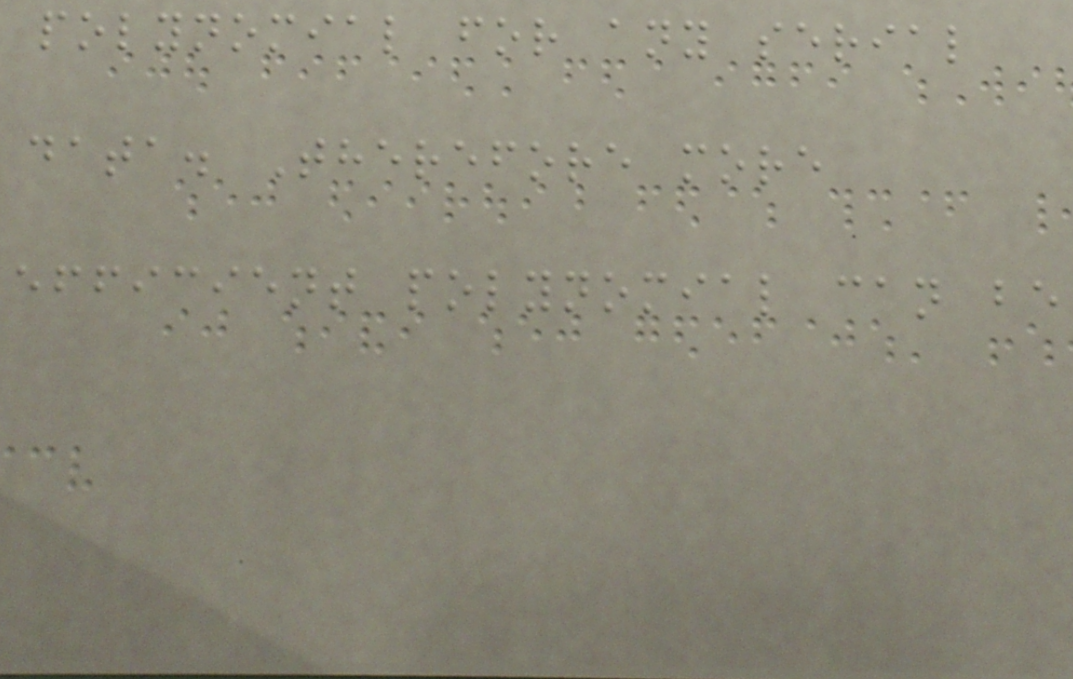polynomial for any serial
data. Therefore more
efficient polynomial can be
